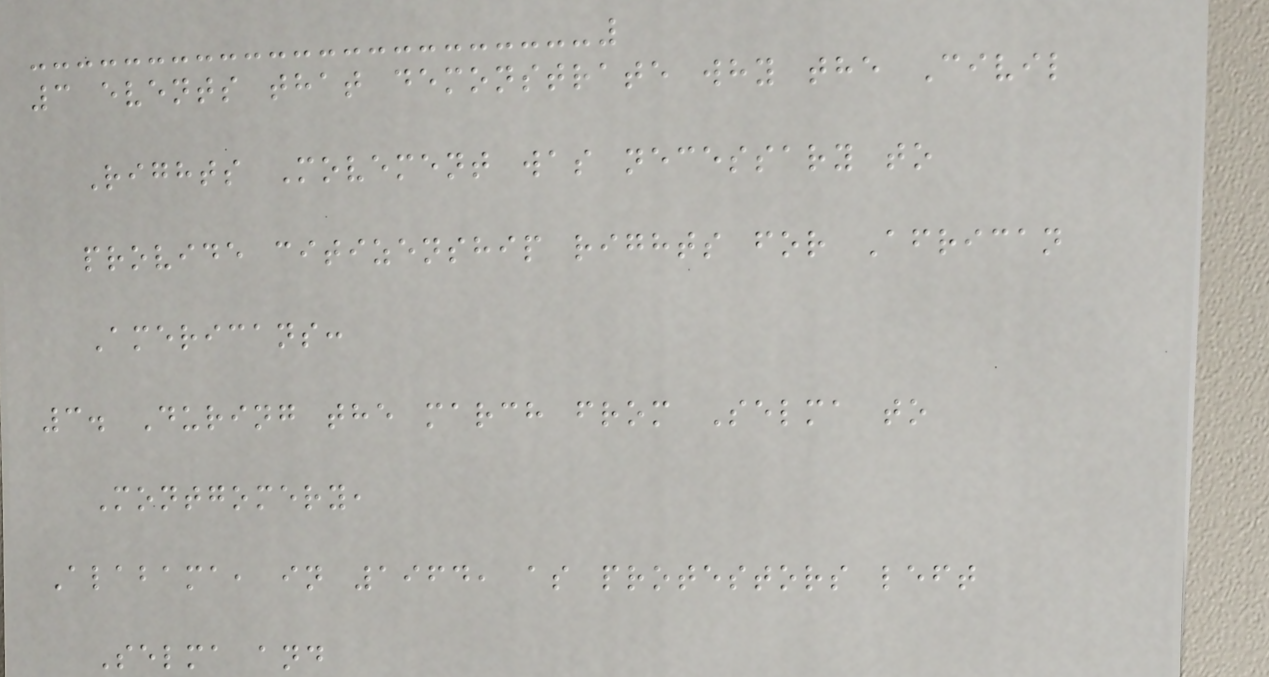3 events that demonstrate why the Civil
Rights Movement was necessary to
provide citizenship rights for African
Americans:
3. During the march from Selma to
Montgomery,
Alabama, in 1964, as protestors left
Selma and
